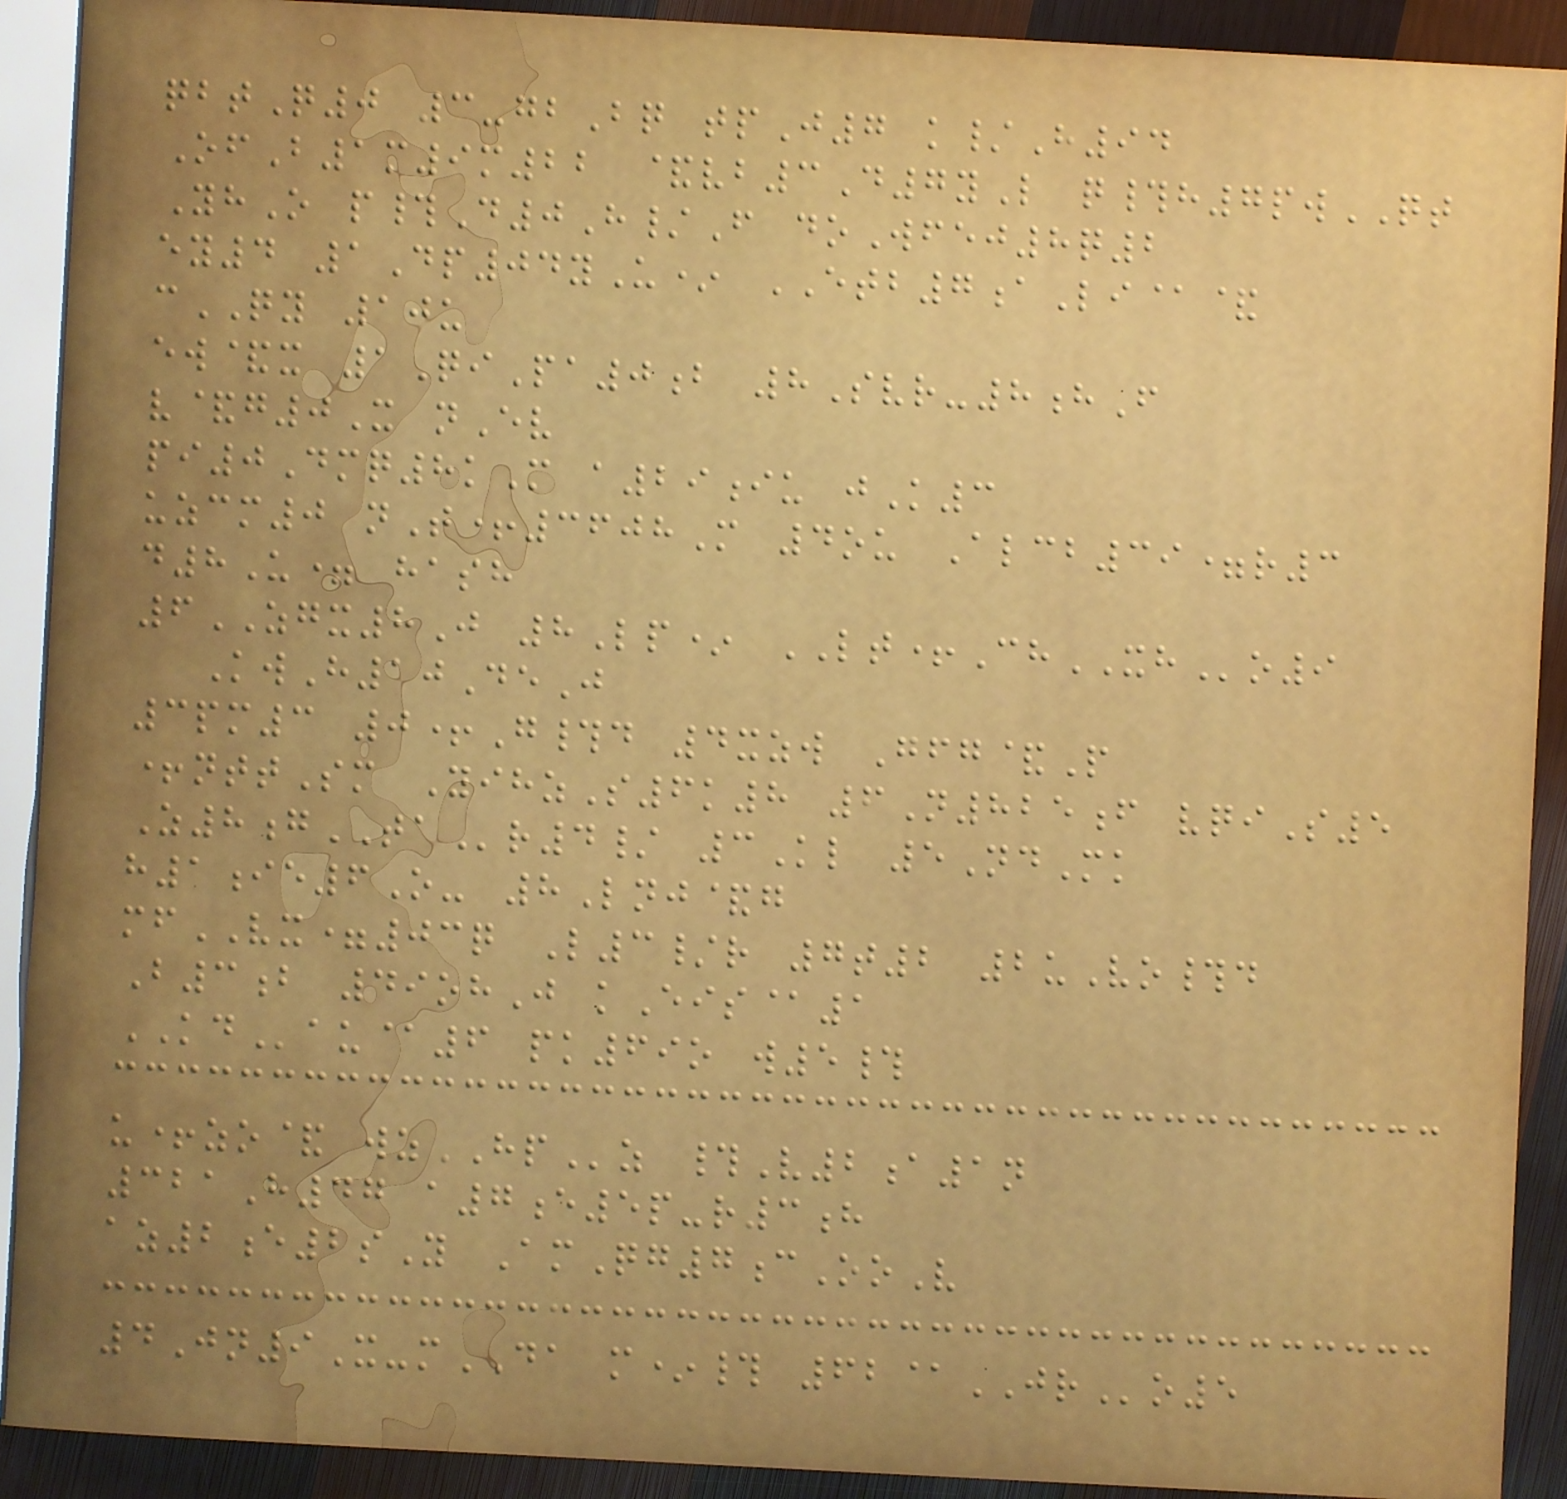qbtQ0 3-gbBq tpJ7 k/H94
OfB1m9m22 &vb3D7yL q#h7pwQT
YhO p#D0H/F doWfej8q2
ey4 1Dp04yU* ETB7aLi@&
cQY 10u
ew&x 1QiPa0b 8Svr-8hF
v&g0X nEv
pi0Dmq8kM a29iu jK3
uzcm0 nT+3608M 4ou Alcb39=r3
d8U= hash
6ZGX8J 8Lp* LT+ChXHo9
KwH10DeJ
3pm3 0+G#d 4xzw Gfg&P
+nttSm YihzS6k8 6N825f vqiS5
Z8gTAr4/ 3Kl 5NdMk
h1ie6O- 8Lnj&g
mfVX=03q L3/r 7t2 2uVo#d
B3b 49ohJ kEis@1
KDau@6 pk69o w5#
u+zo& wzHPz #V2a1n
321H47 a7e5p-r3h
az2e2sY AmQg7cOoV
4Jn9X-mDA m*# 62@JRo5
